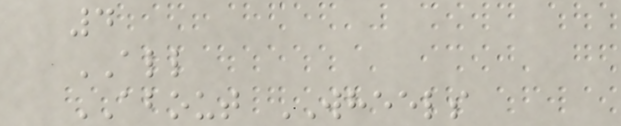4
ALL
ABOUT WHEELS
